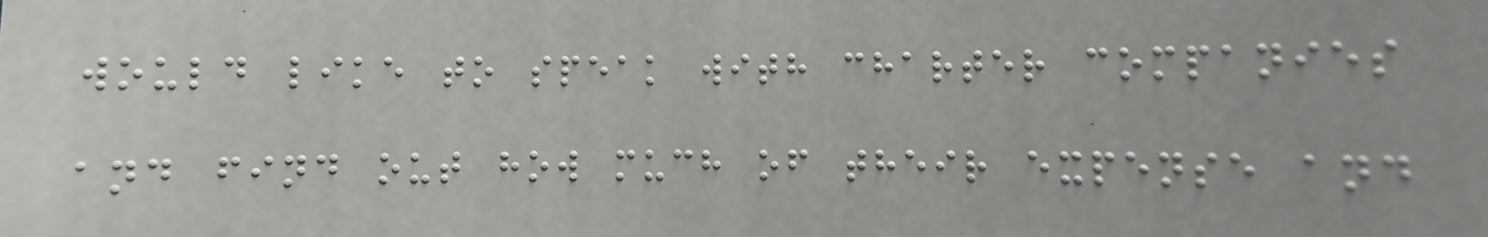would like to speak with charter companies
and find out how much of their expense and
